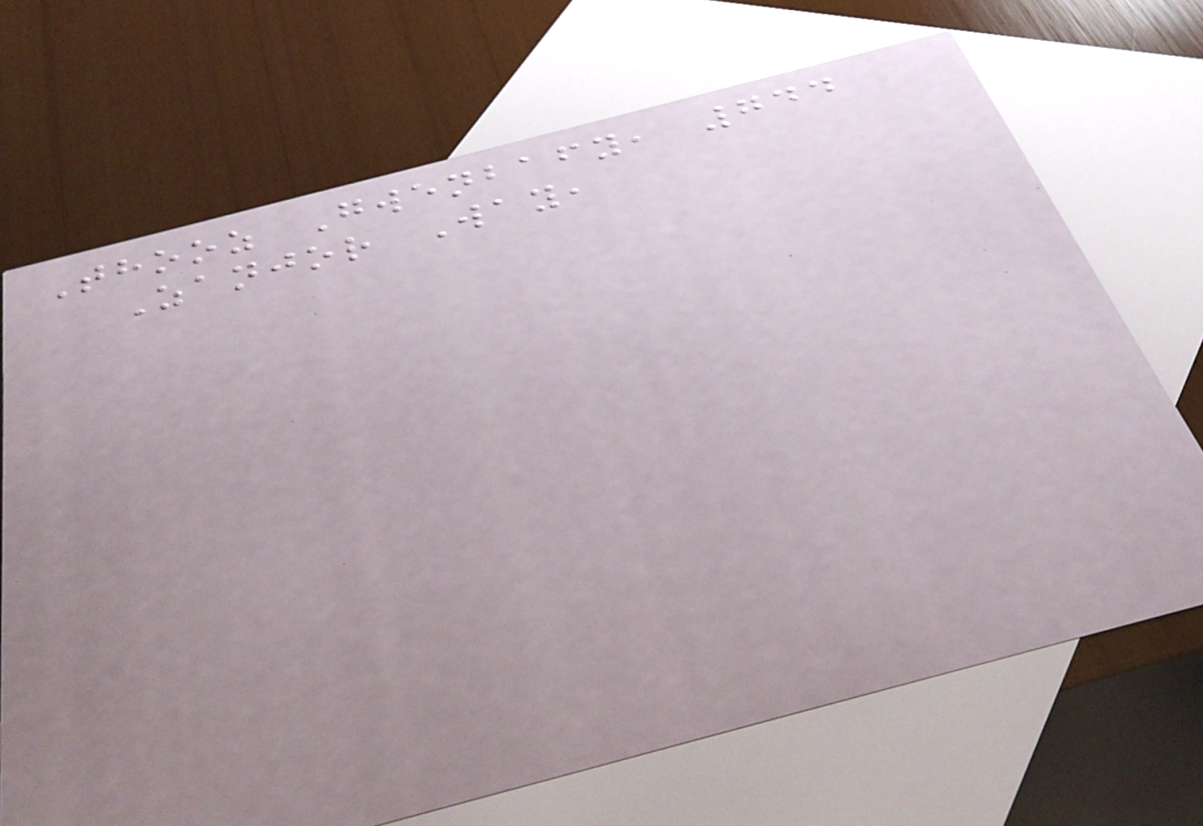Thooz Gwenbafy, 744
Zanjor Way,
